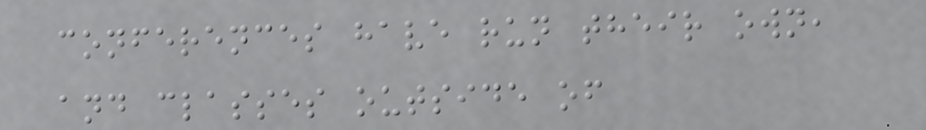conferences have run their own,
and classes outside of
